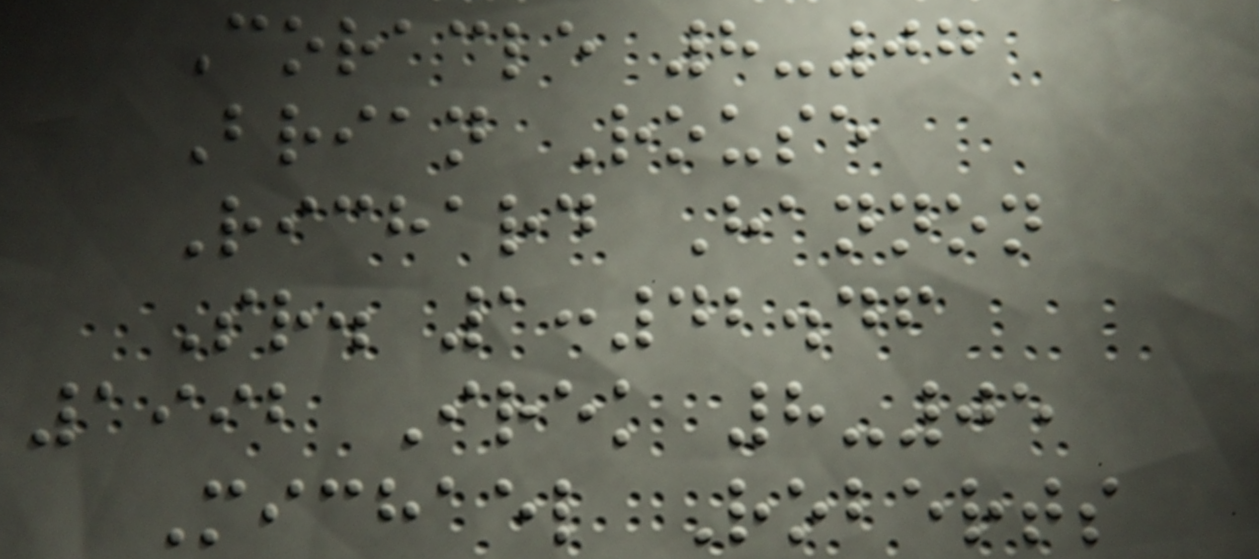Coracle 8-07
Brian Rouse
Richard Hannon
Sr. 1:42.46
1992 Irek 8-05
Michael Roberts
